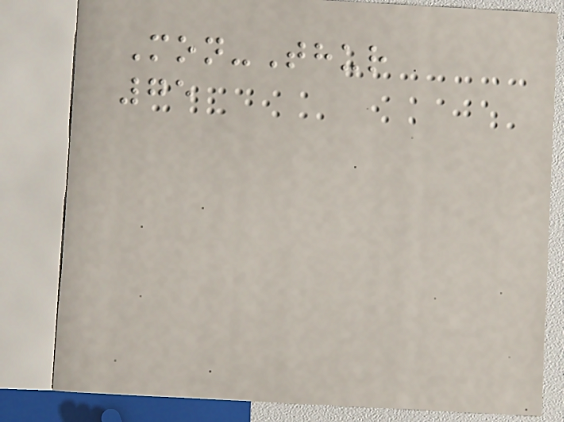Mon-Thur
75
